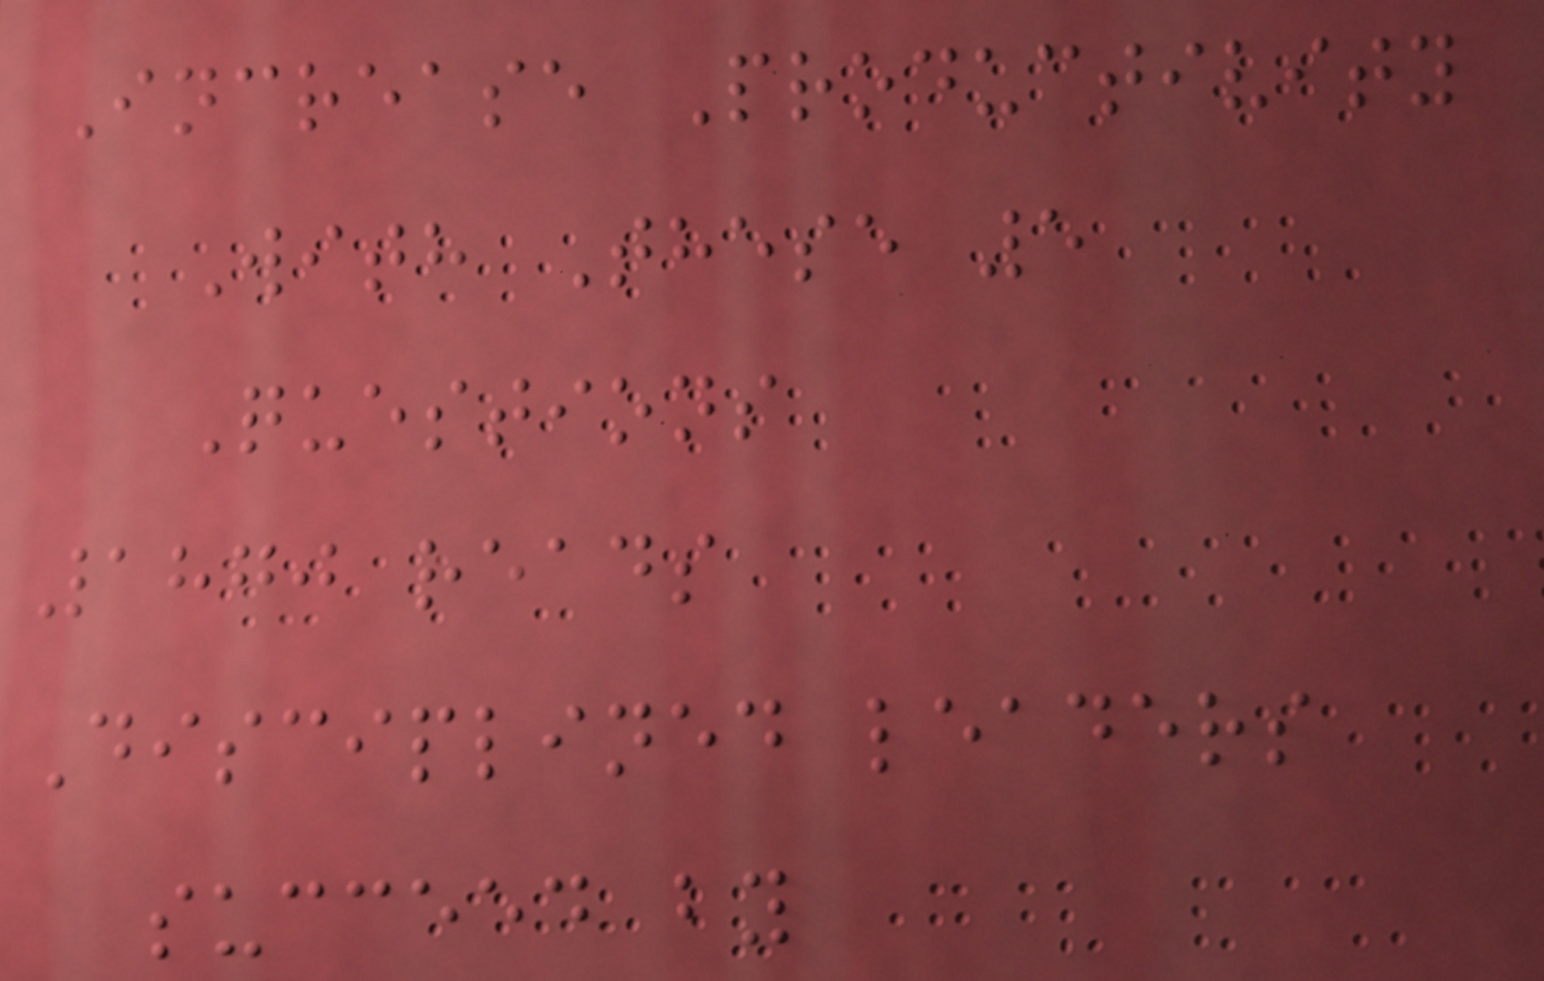Increase Productivity
With These 5
Questions
1870 reads
Disciplined leaders
succeed by
